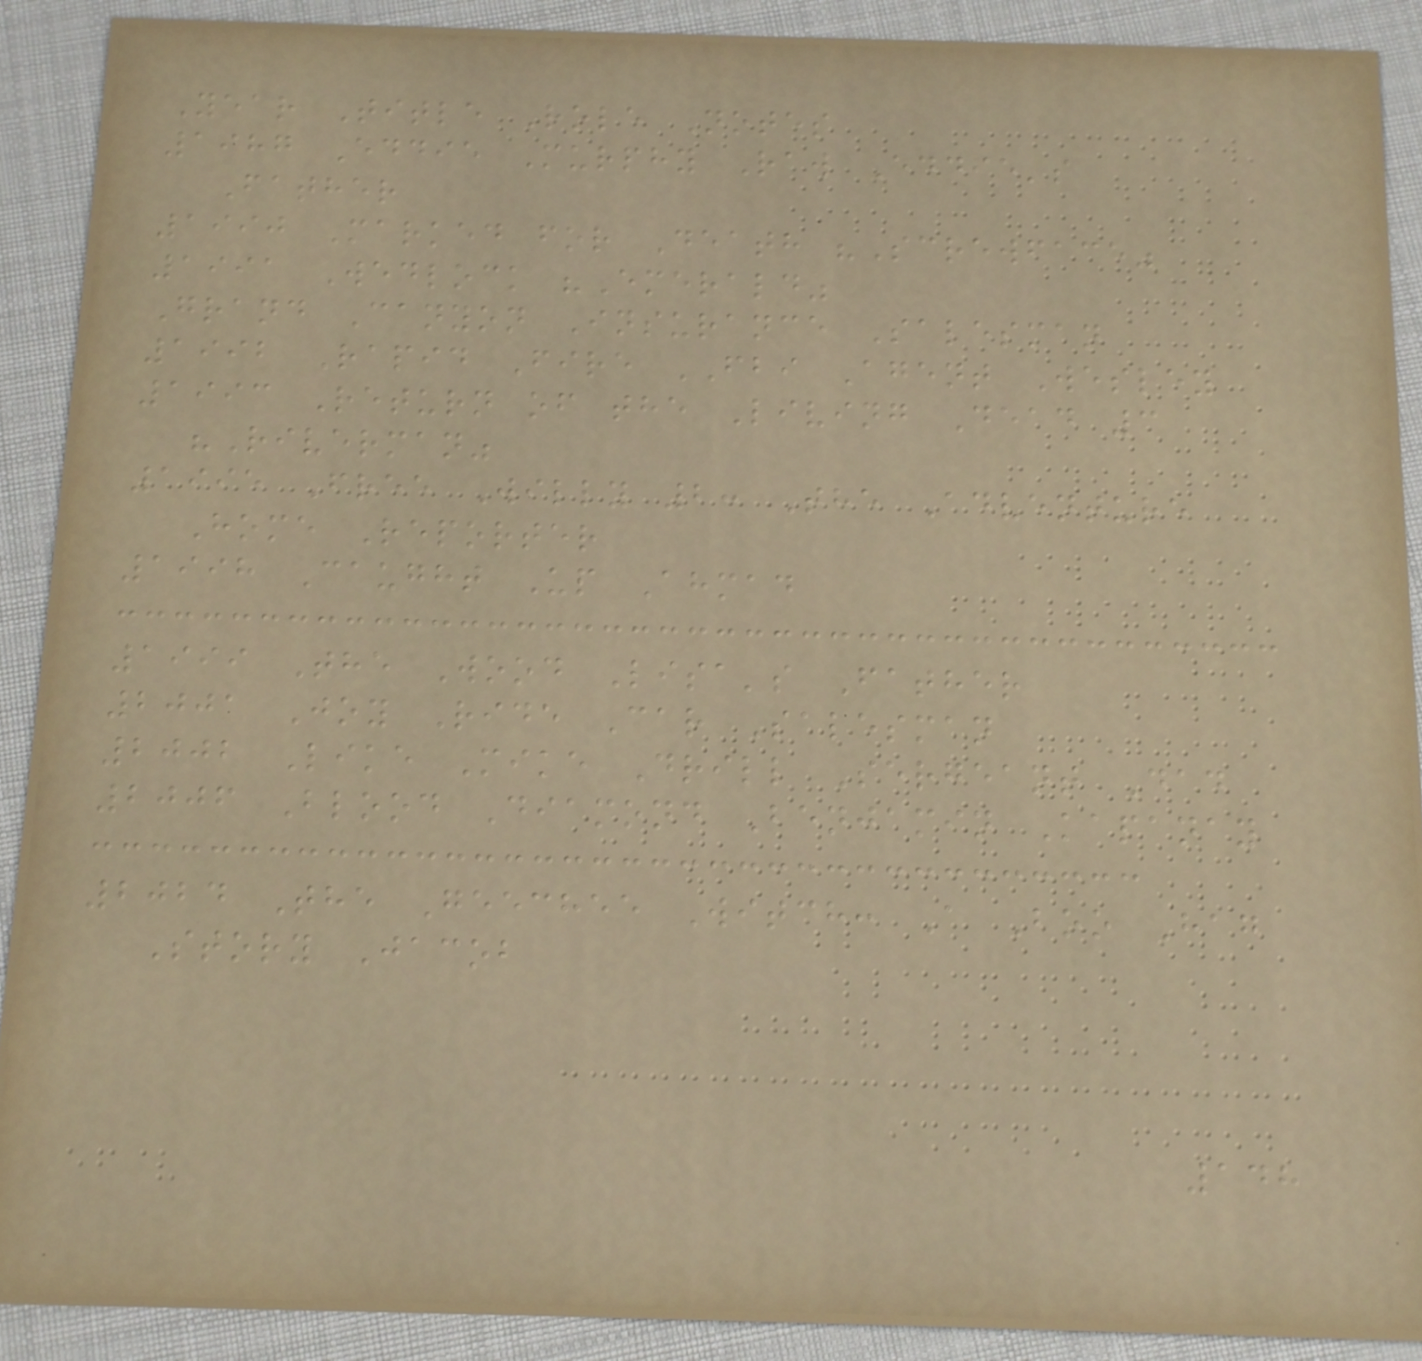Year Title Role Notes
1987 Eddie Murphy Raw Eddie's
Father
1990 Marked for Death "Screwface"
1991 Wedlock "Emerald"
Grand Canyon Insurance Salesman
1992 Rapid Fire FBI Agent Wesley
1993 Return of the Living Dead 3
"Riverman"
1995 Free Willy 2: The Adventure
Home Reporter
1998 Caught Up Ahmad
1999 The Wood Lisa's Father
2001 Joy Ride Car Salesman
2002 Like Mike Drill Sergeant Dad
2006 Blood Diamond Benjamin Kapanay
2024 The Geechee Witch: A Boo Hag
Story Jacob
148
